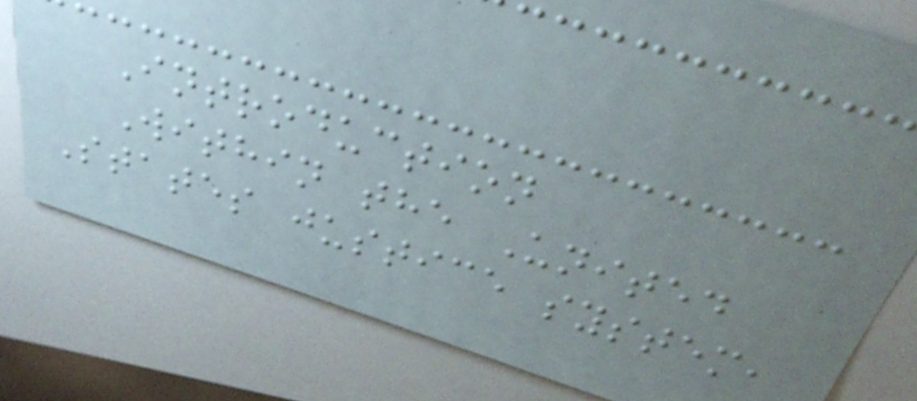Introduction
Within the United
States justice system,
